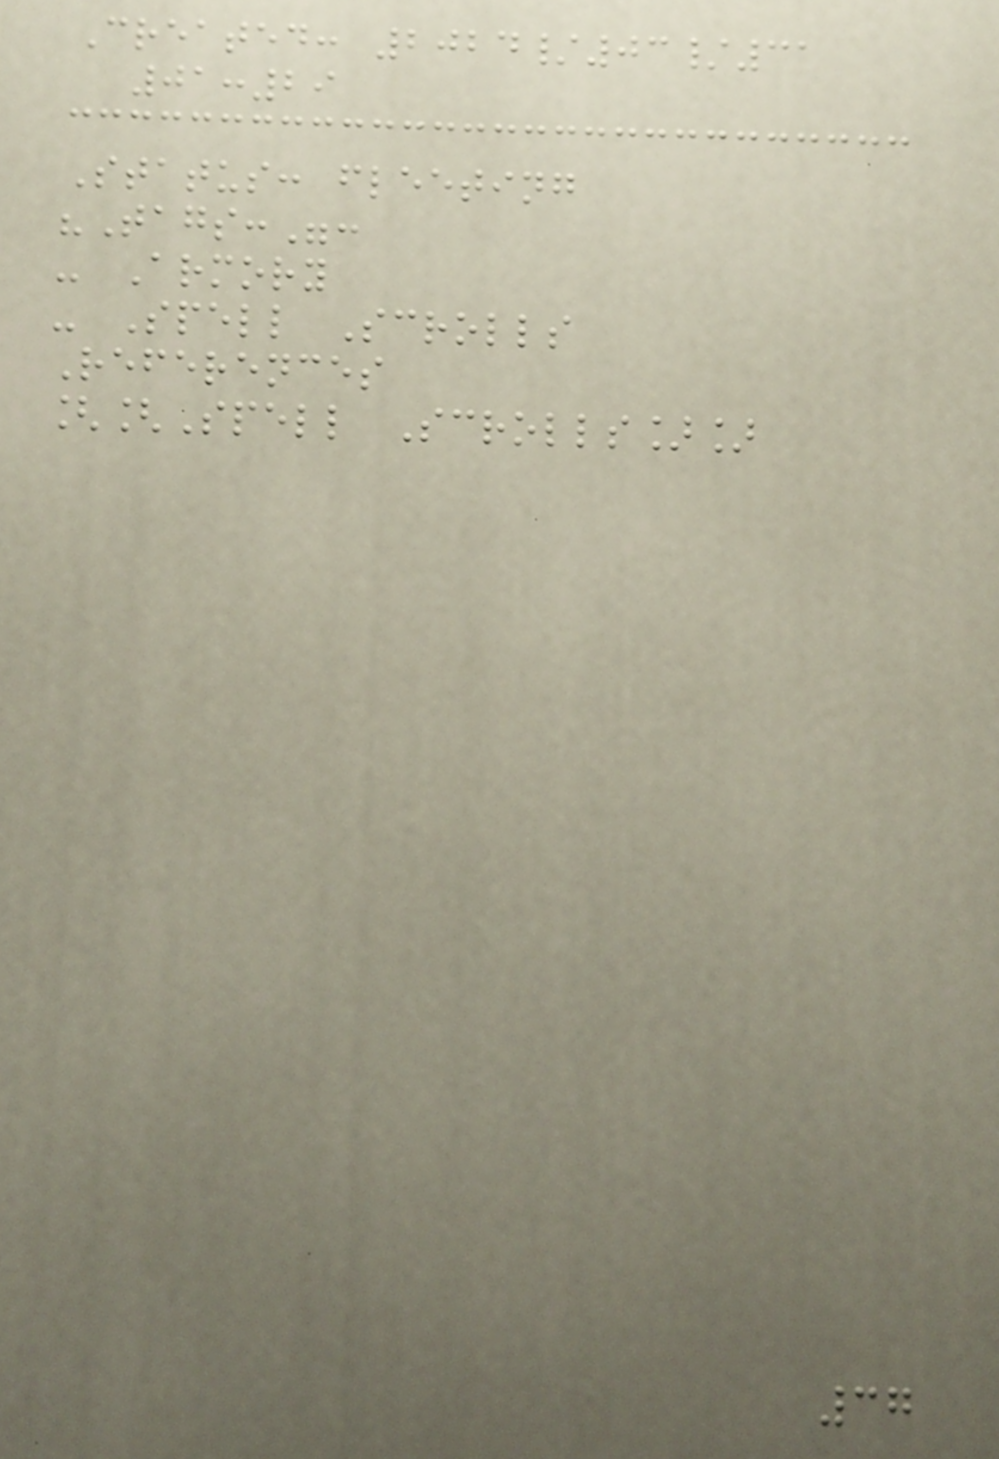Created: 2024/03/31
01:29
Status: fleeting
"Tags:":
- Armory
- Spell Scrolls
References
[[Spell Scrolls]]
37
